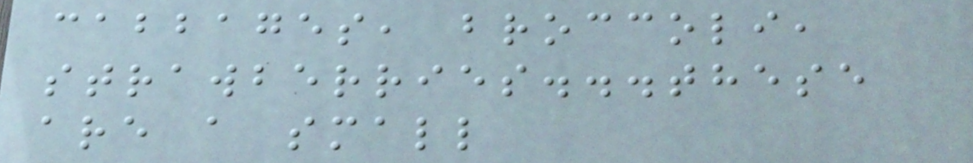cabbages, broccoli,
strawberries...these
are a small
